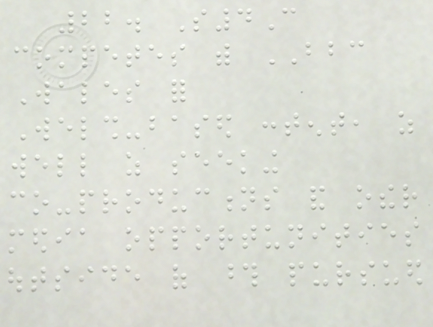22. S4C
competes with BBC
Wales for
Welsh-based content, as
well as seeking
co-productions and other
media opportunities
outside of those pursued
